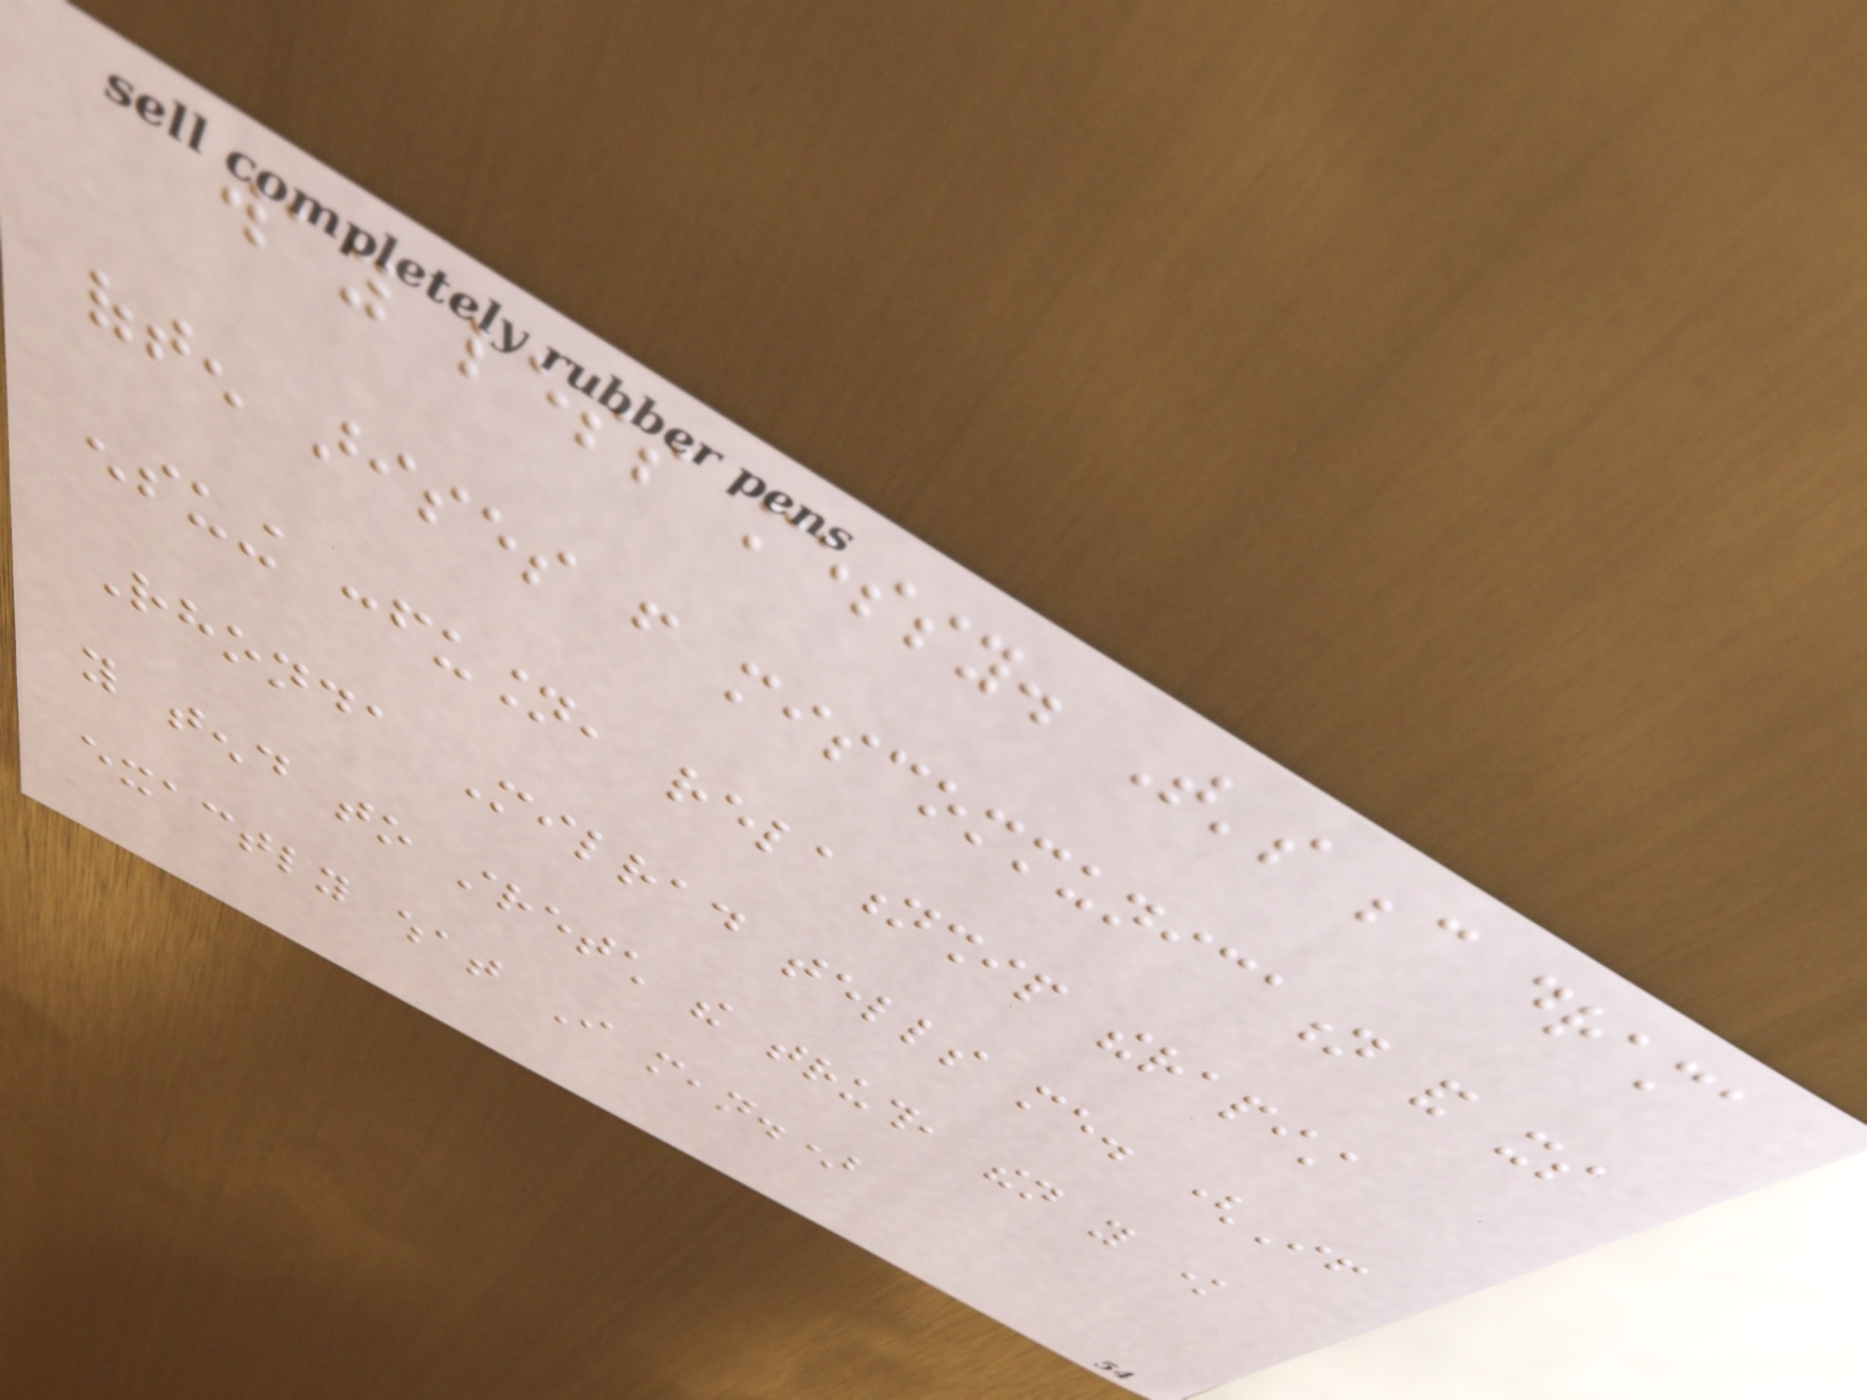way less messy. That's because drama
often arises from miscommunication and its
ensuing confusion, relationship therapist
Rhonda Milrad tells me. (If
you tend to stretch the truth, then you know
exactly what I mean.)
